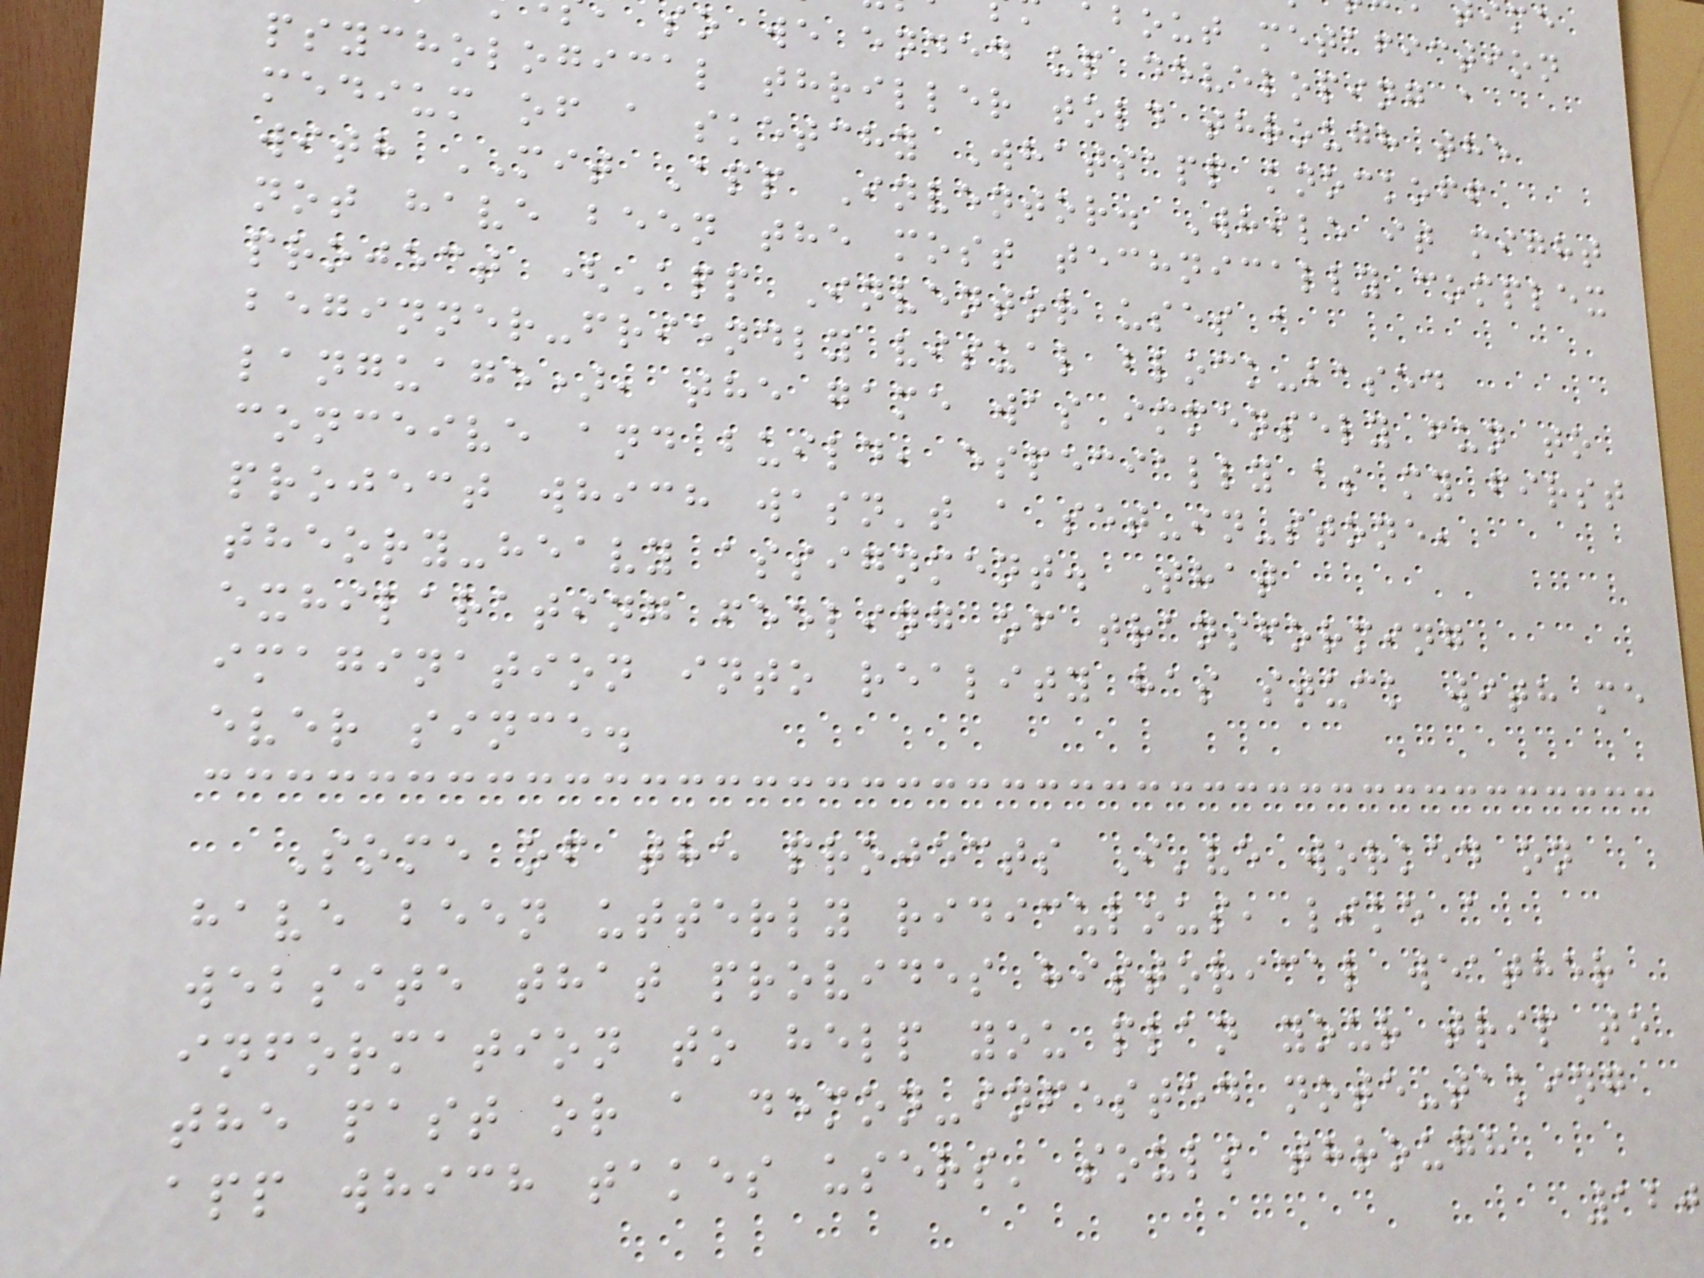about metafiction
so we ended up developing a
psychological thriller told through the
medium of a sketchy Whatsapp knockoff
with MIT App Inventor. While it might
not have been the most technically complex
project (App Inventor uses a
beginner-friendly visual block-based
language), the game was immensely fun to
conceive and build, especially as my first
project which wasn't a set-in-stone,
theory-heavy assignment. That
exhilarating feeling of transforming
imagination into reality has stuck with me
ever since.
Some of the projects I've worked on
have been utterly ridiculous, like a
website that provides historical weather
information to help you plan your trip to
the past or a demon-infested note-taking
app which takes users' souls through
120
